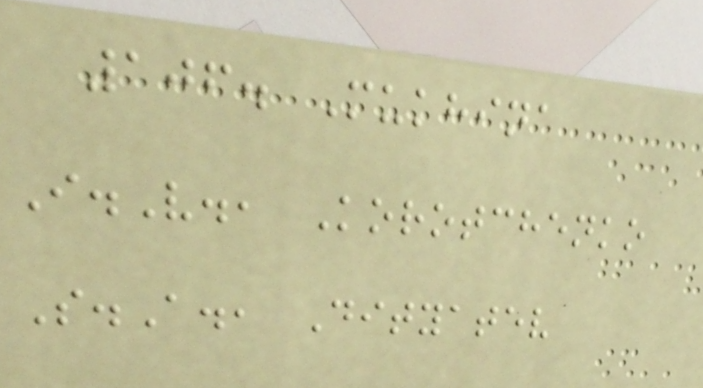106. Mukhina
I.V., Korotchenko
S.A., Dityatev
